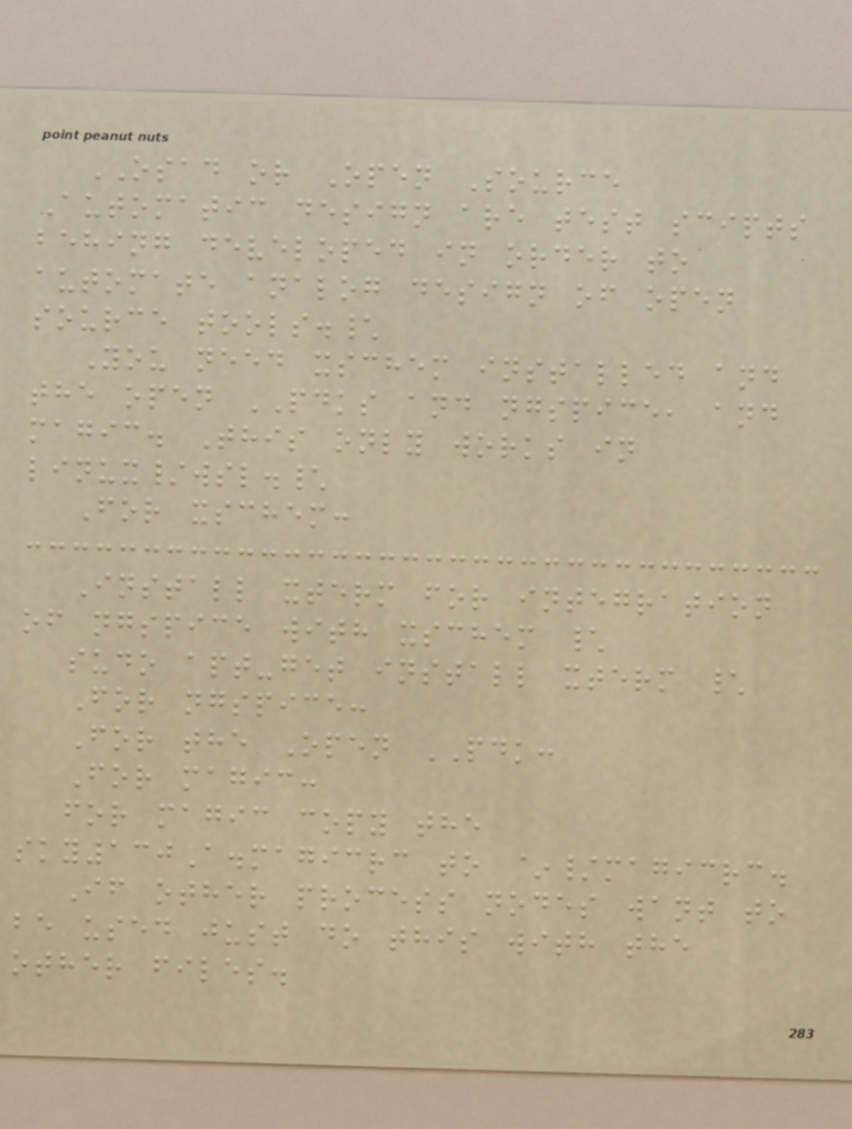OSAD or Open Source
Automatic design are test scipts
behing developed in order to
automate analog design of open
source tools.\
You need xschem installed and
the open PDKS and ngspice, and
magic. This only works in
linux/wsl.\
For xschem:
Install xterm for integration
of ngspice with xschem \
sudo apt-get install xterm \
For ngspice:
For the Open PDK:
For magic:
for magic copy the
sky130A.magicrc to ~/magicrc.
If other process nodes want to
be used just do this with the
other files.
